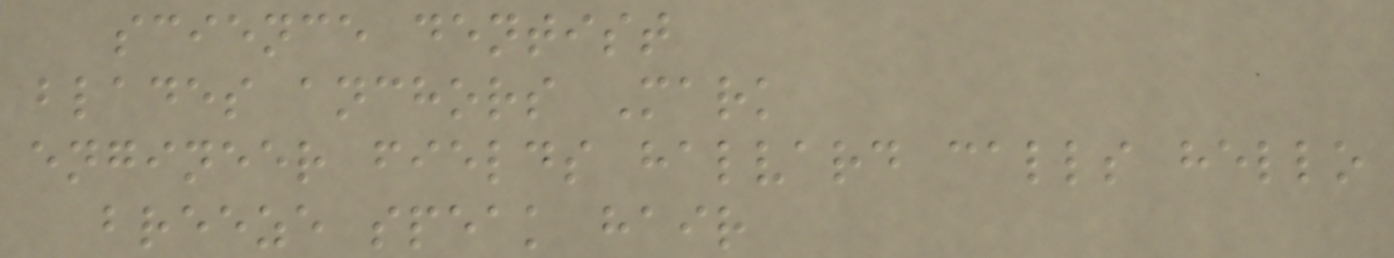science dentist
blades anchors Mark
engineer fields halvard calls hello
breeze speak hair
